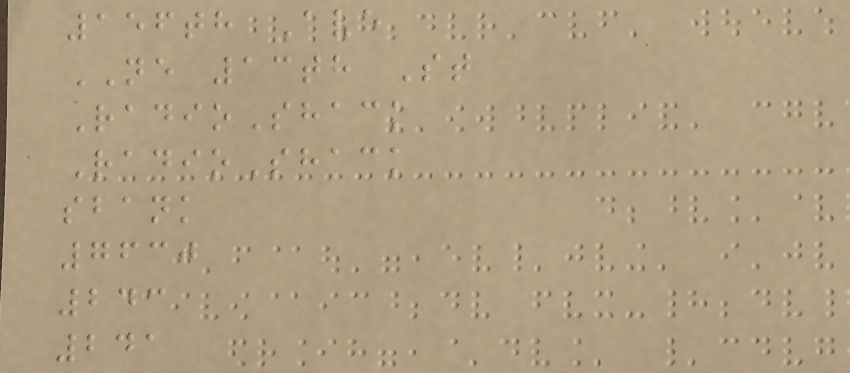156th Ave
NE 13th St
RadioShack
RadioShack
sbank
7630
243
241
